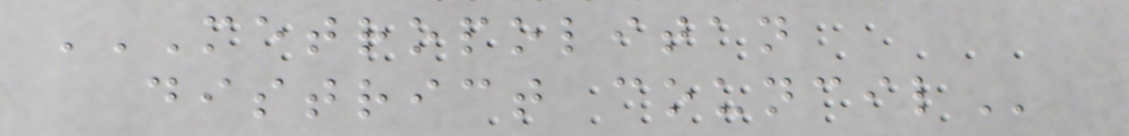METROPOLITAN
DISTRICT COUNCIL
